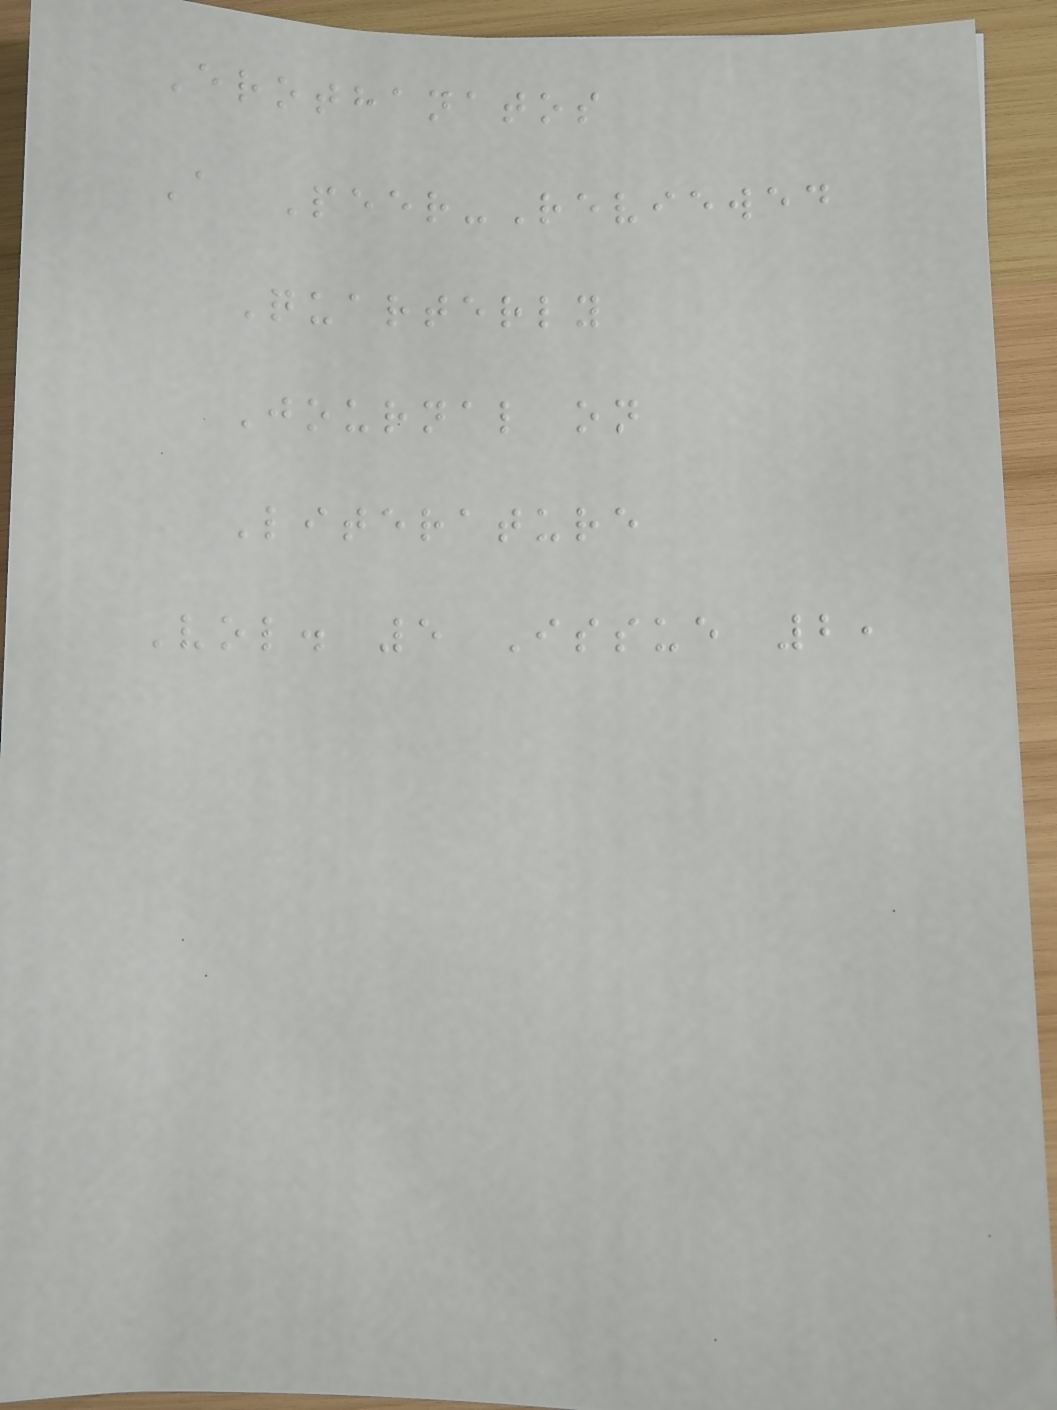Erothanatos
A Peer-Reviewed
Quarterly
Journal on
Literature
Vol. 5 Issue 2,
